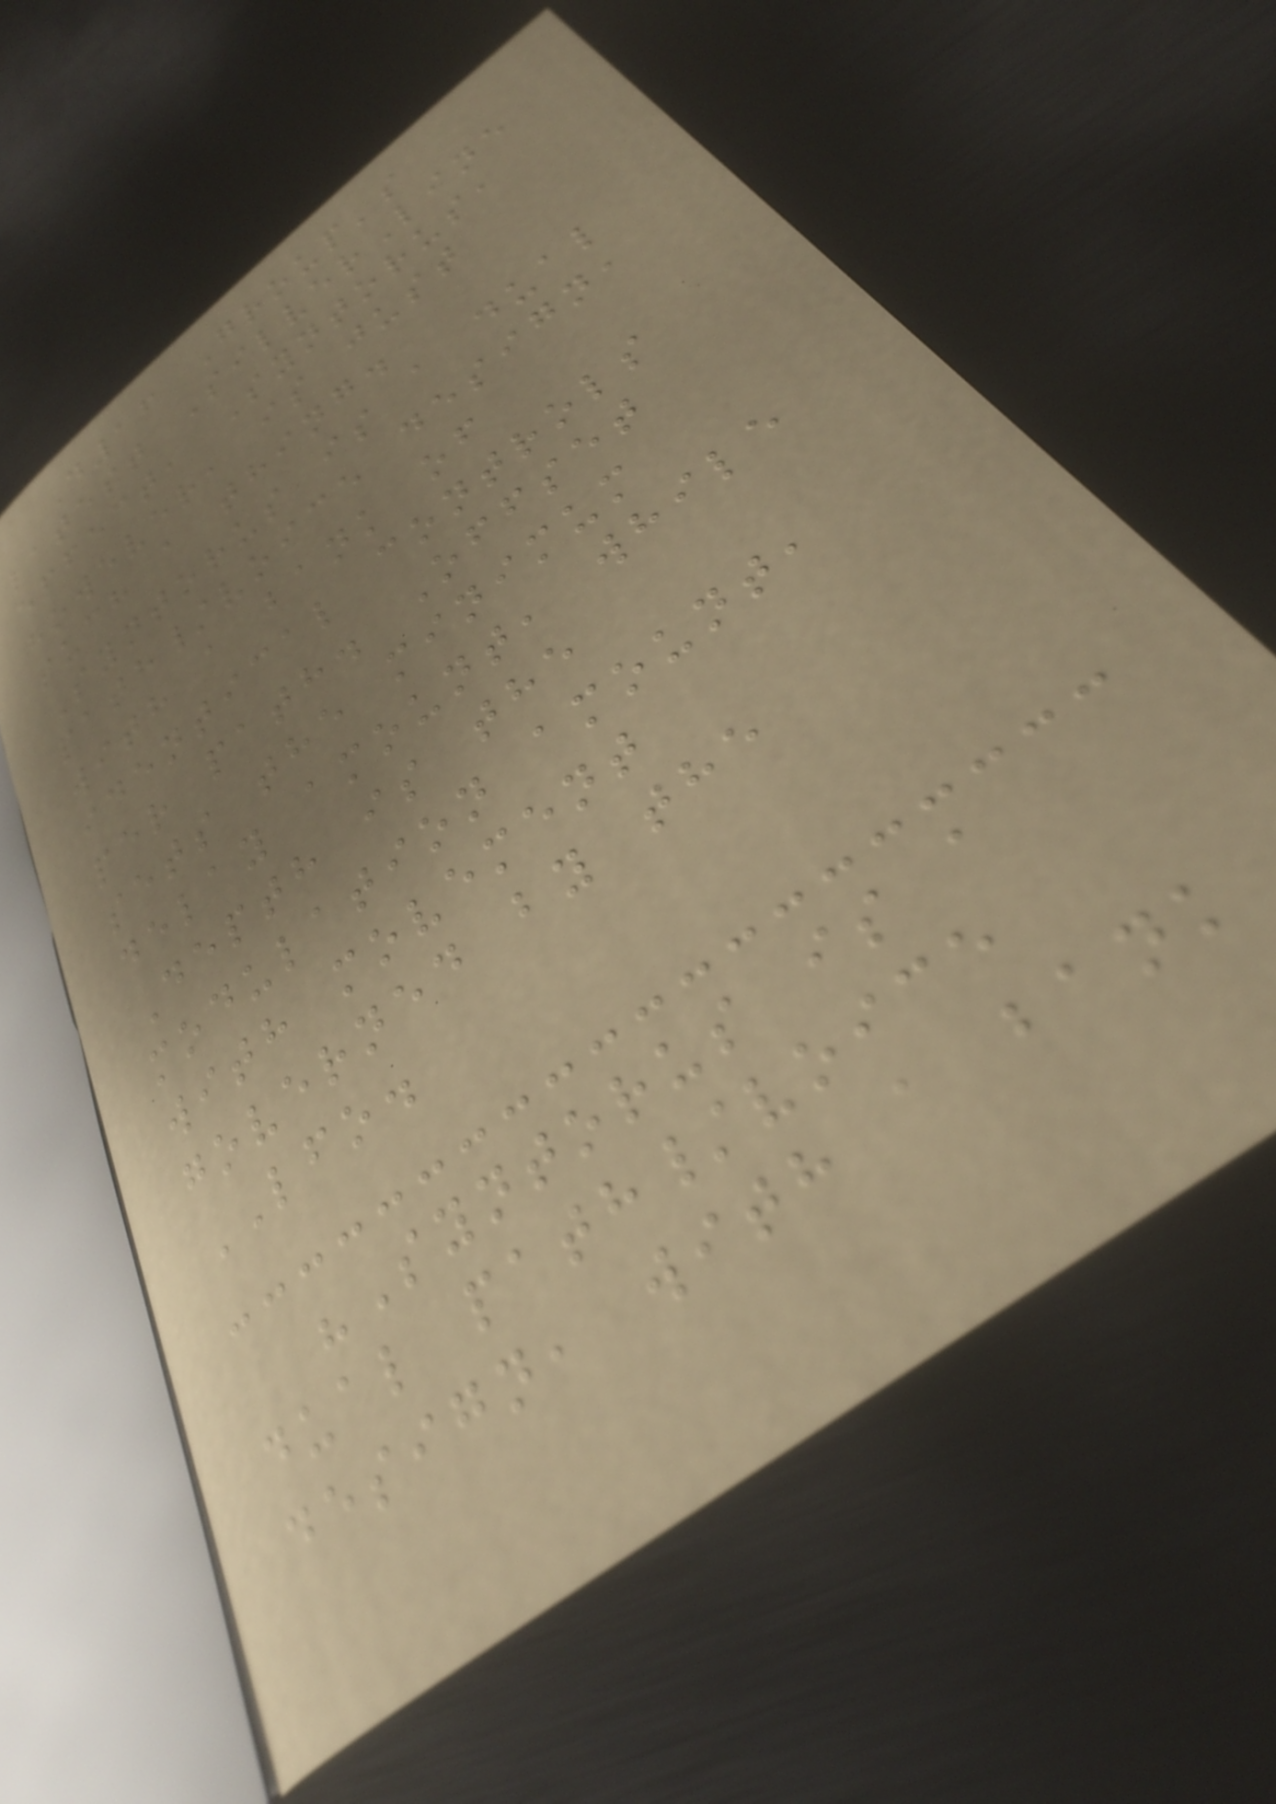D16 Group's
latest SilverLine
effect, Syntorus,
however, is just
such a thing.
Syntorus is a dual
path/voice design,
with a bank of
identical controls
per path. Offset
sets the minimum
delay amount, while
Depth is the
modulation amount,
with movement
governed by the
LFO.
"Syntorus is a
dual path/voice
design, with a bank
